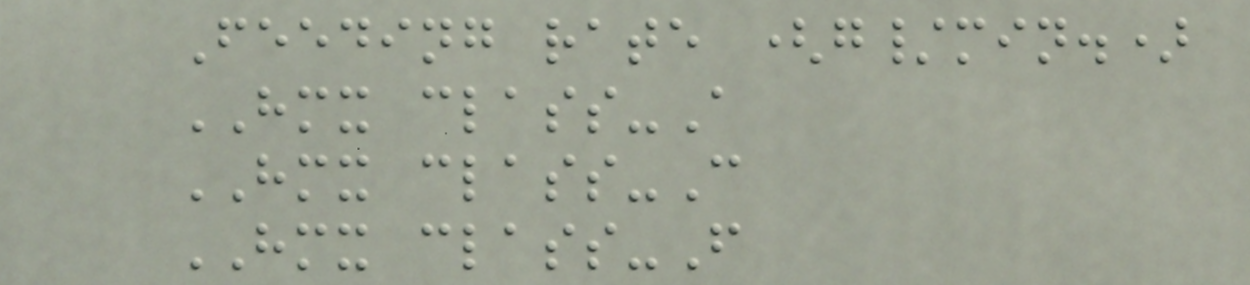Feeding rate (g/min.)
HMX class-A
HMX class-C
HMX class-F
